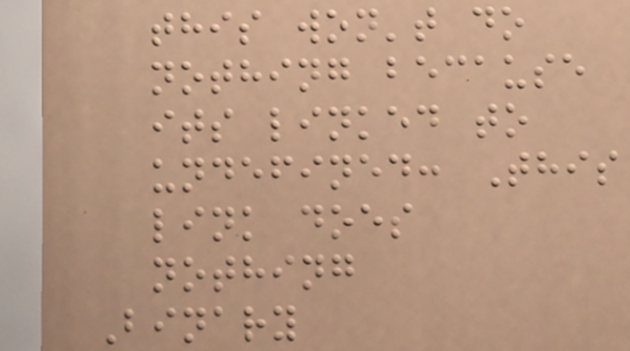this won't do
nothing because
its linked to
undefined: This
link does
nothing
Binary
